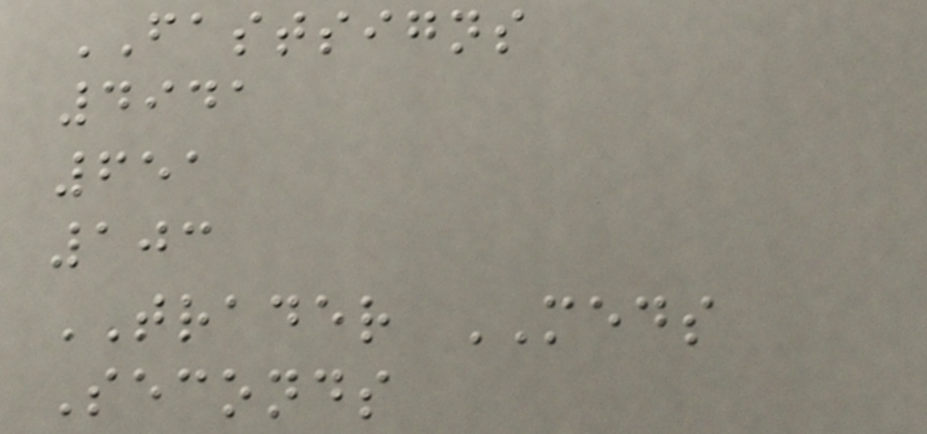FASTSIGNS
4941
651
103
TRADER MEDS
Seconds
